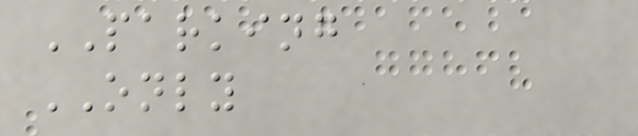PARKING
ONLY
